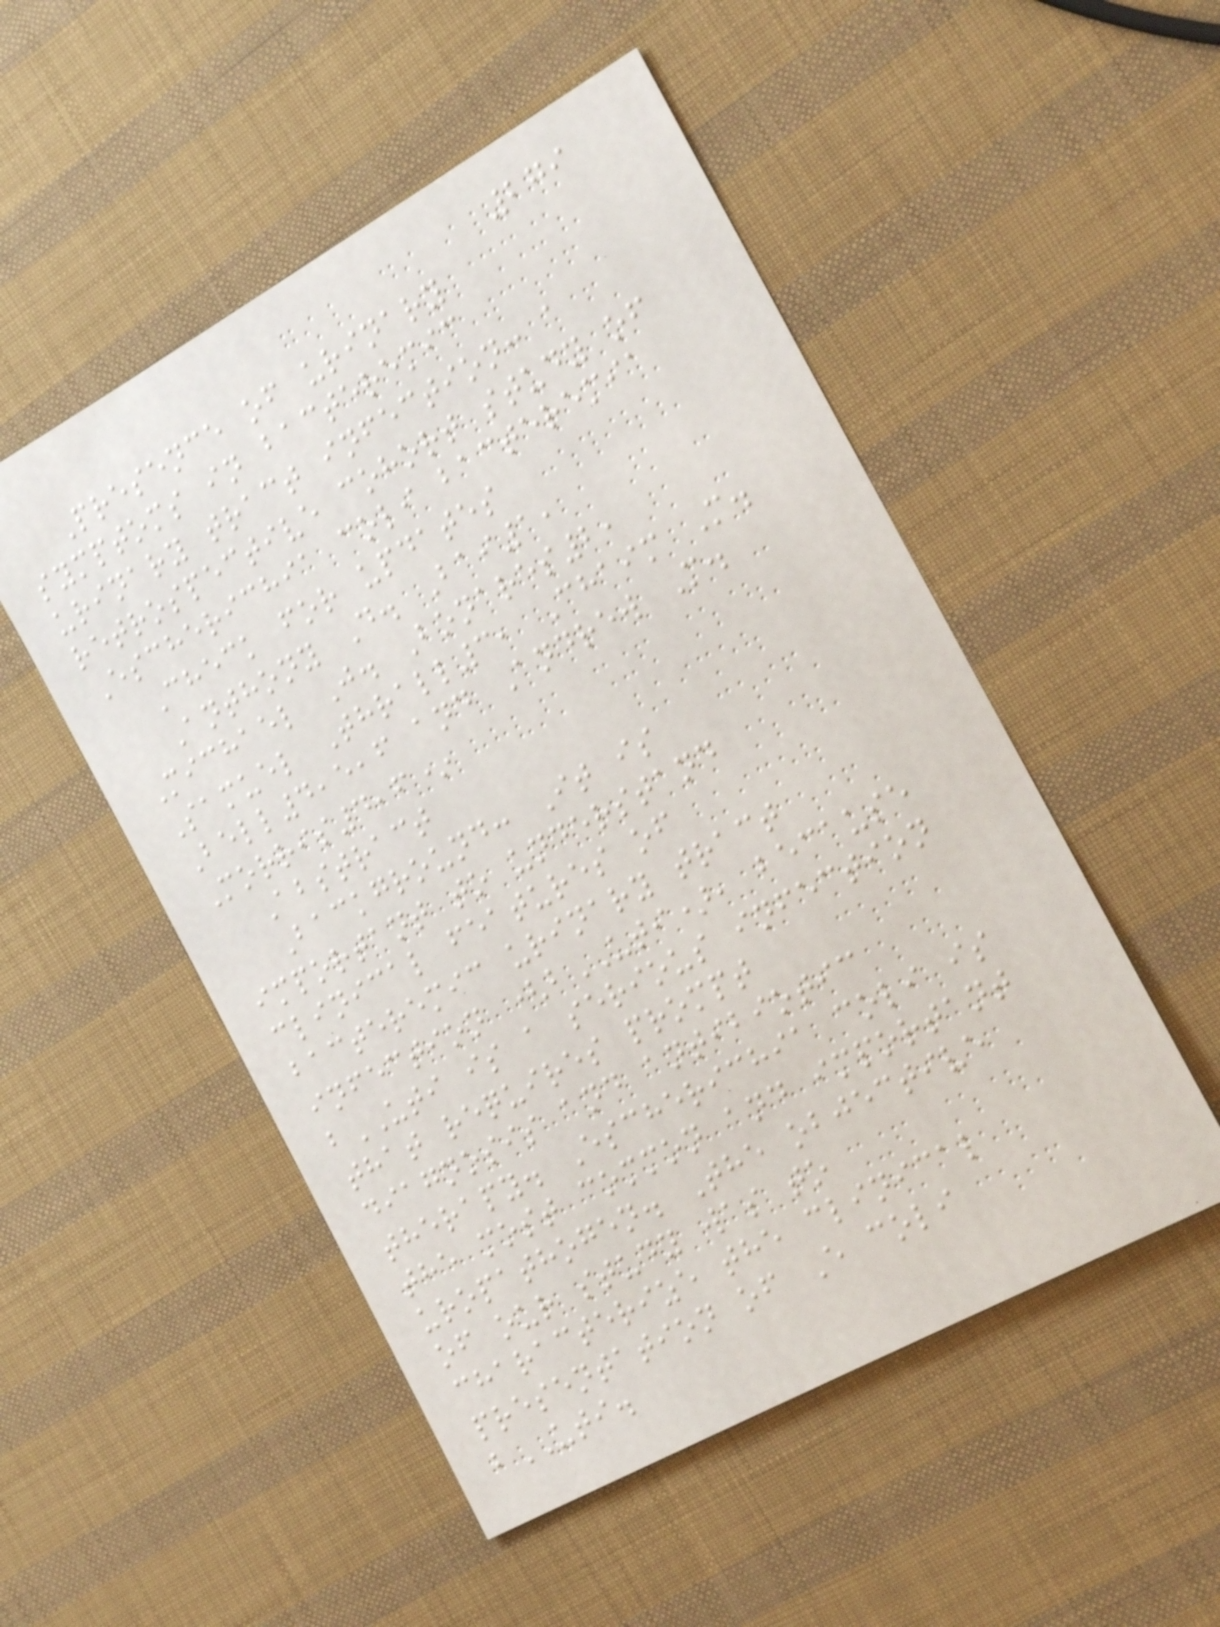279
Presence of urinary
symptoms in bacteremic
urinary tract infection: a
retrospective cohort study of
Escherichia coli bacteremia
Check for updates
Anthony D. Bai1,
Michael J. Bonares2,
Samuel Thrall3, Chaim M.
Bell4,5,6 and Andrew M.
Morris4,6*
Abstract
Background: It is
important to understand
clinical features of
bacteremic urinary tract
infection (bUTI), because
bUTI is a serious infection
that requires prompt
diagnosis and antibiotic
therapy. Escherichia coli is
the most common and important
uropathogen. The objective
of our study was to
characterize the clinical
presentation of E coli
bUTI.
